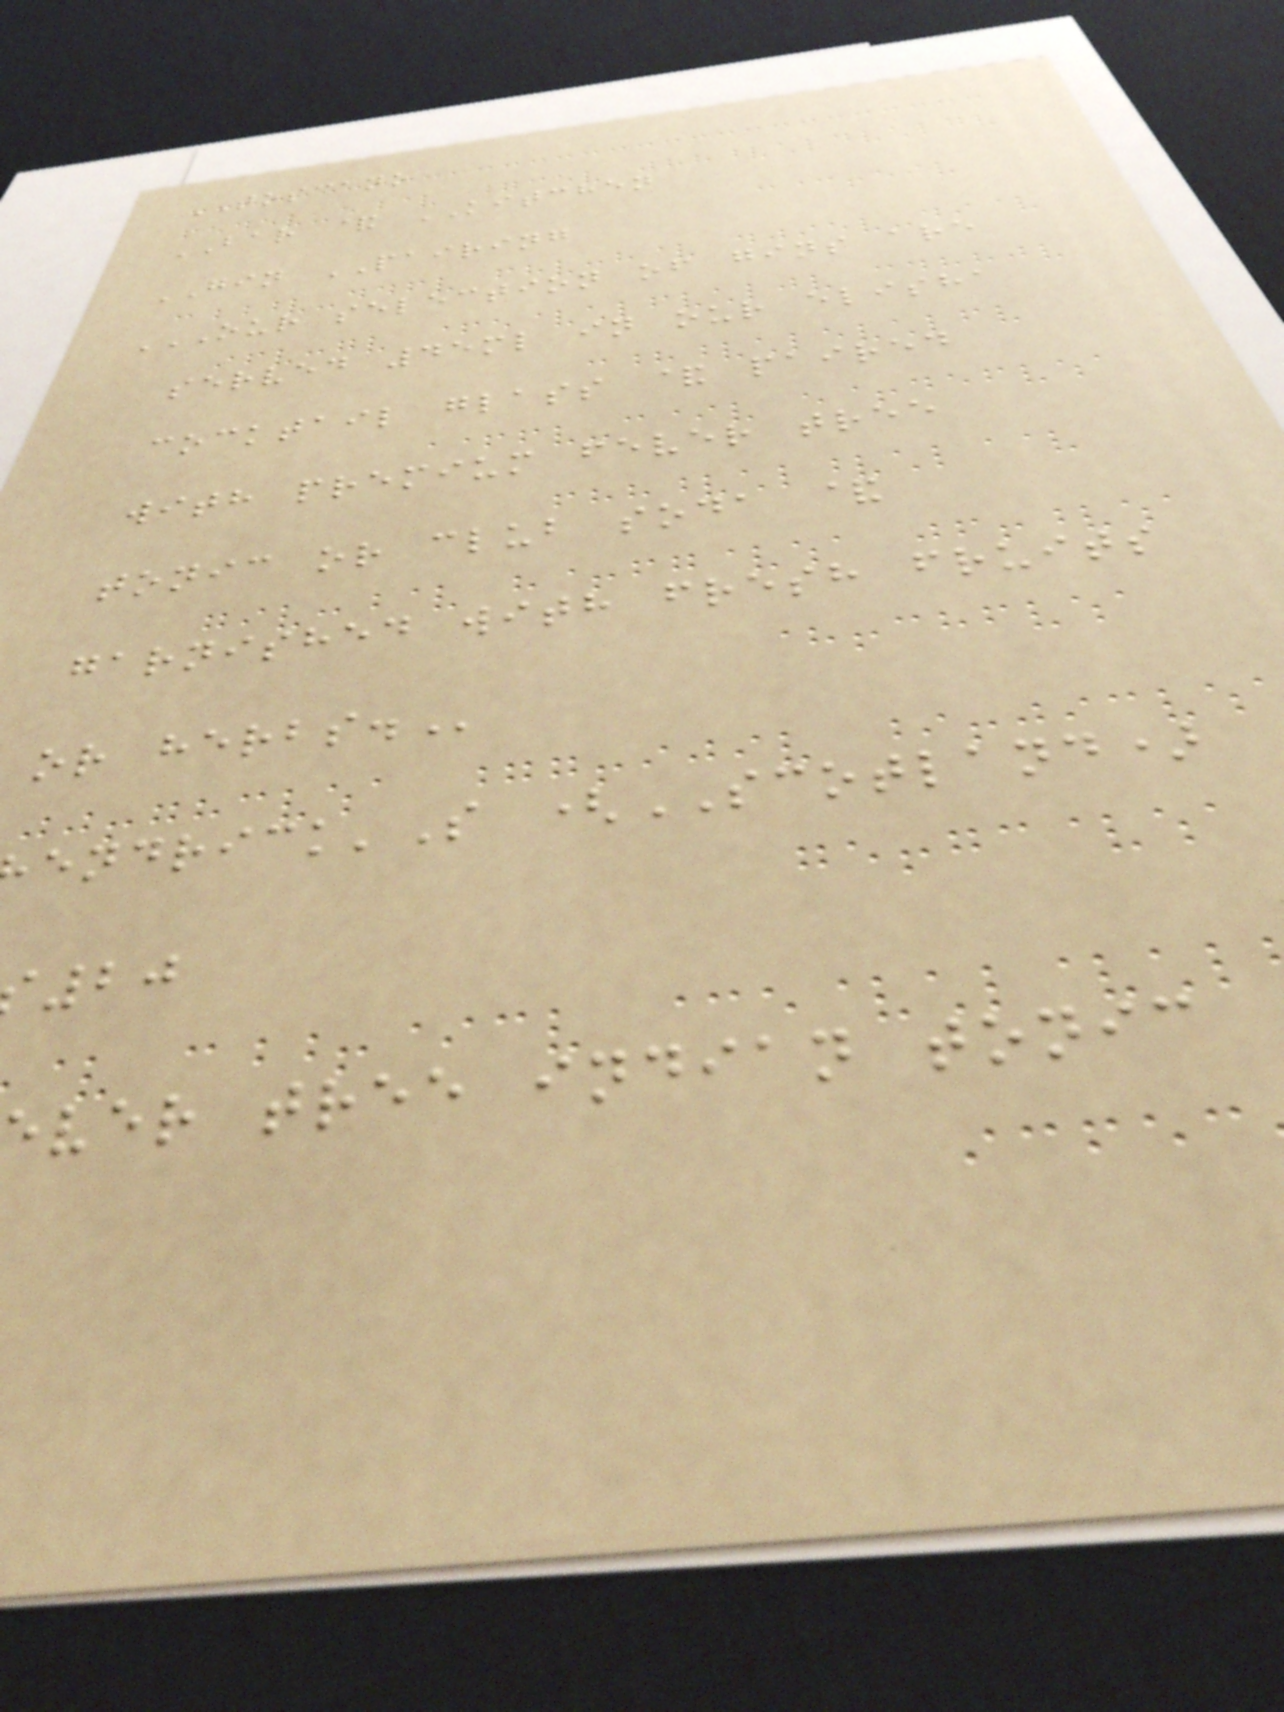TOSCANO
BAR & KITCHEN
GIN PAIRING
OUR SELECTION OF GINS ARE
served 45ml in our elisha
cocktail glass & paired
with premium fever tree
tonic or club soda &
garnished with fresh fruits
'S (SCOTLAND)
ver tree indian tonic
